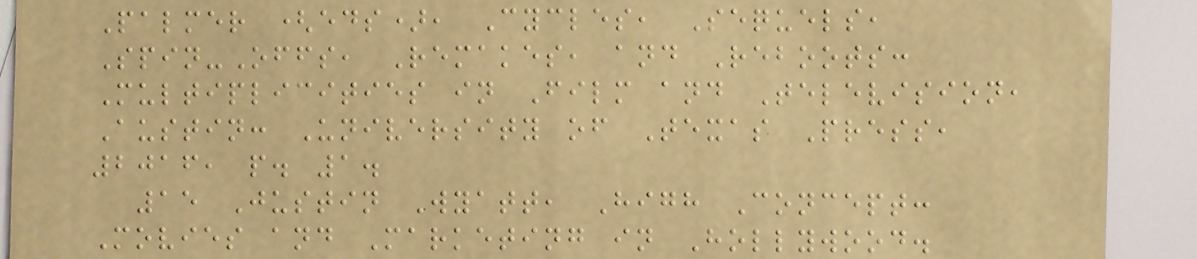Palmer (eds), Cycles, Sequels,
Spin-Offs, Remakes, and Reboots:
Multiplicities in Film and Television,
Austin: University of Texas Press,
2016, p. 1.
15 Justin Wyatt, High Concept:
Movies and Marketing in Hollywood.
